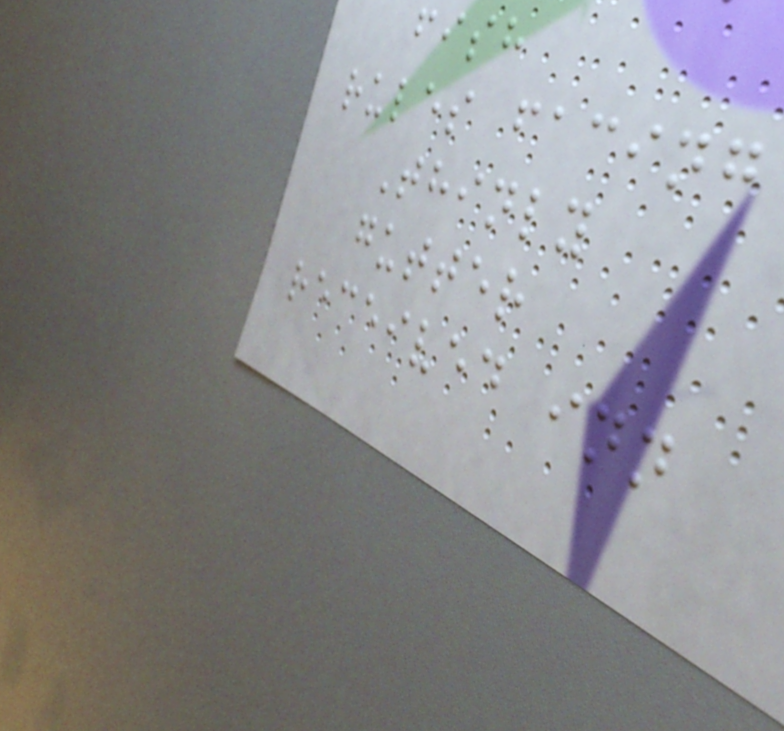fish
rules facing
Thinly
gutter
received inn
